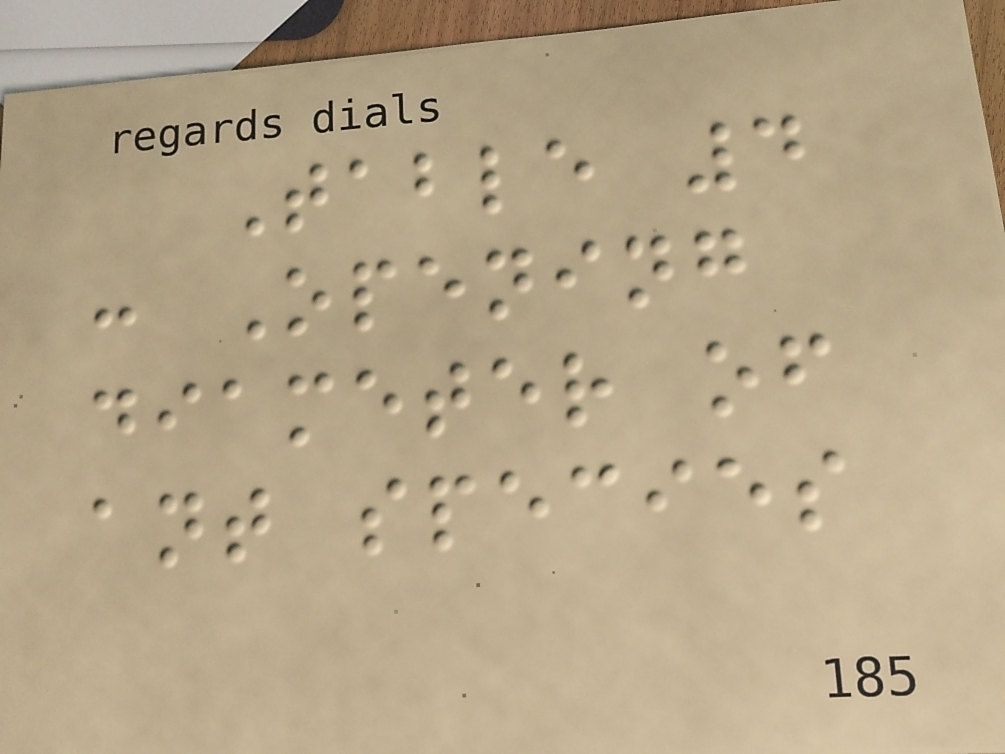Table 4
: Opening
diameter of
ant species
